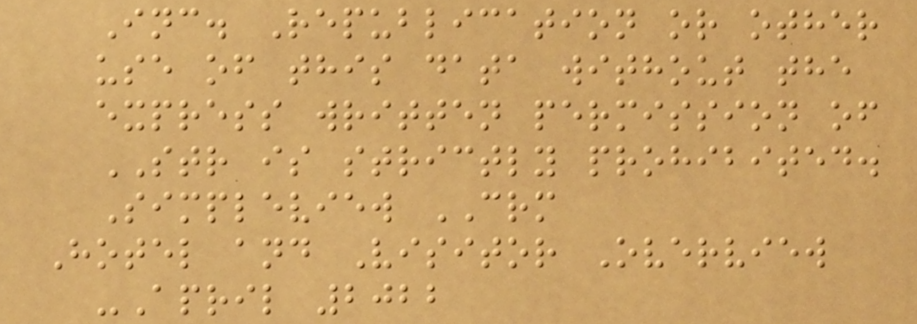Inc. Republication or other
use of this data without the
express written permission of
STR is strictly prohibited.
Simpleview CRM
Hotel and Visitor Overview
-April 2022
